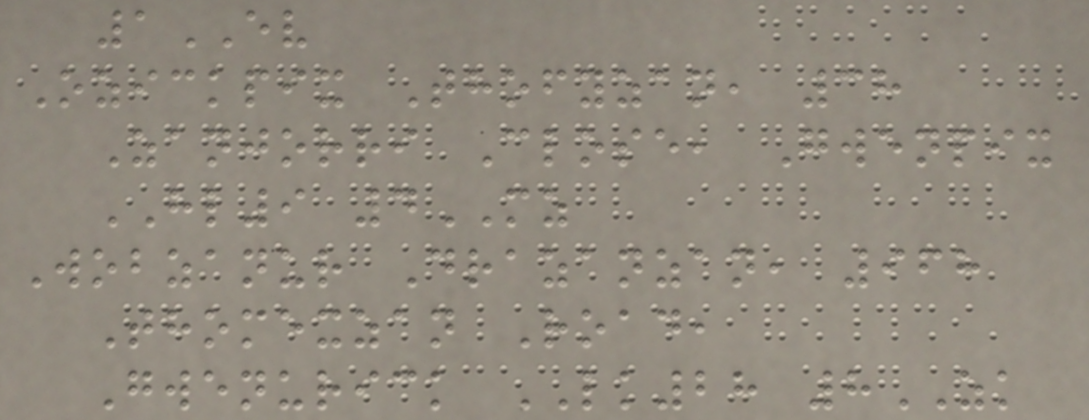1EV
Ozickpix Thofyzan, 38
Zanjorri Close, Gwenpix
HL9 4MZ
Wobzanur Drazanzan, 968
Thomexzan Road,
Gwenurick LK28 8ZK
